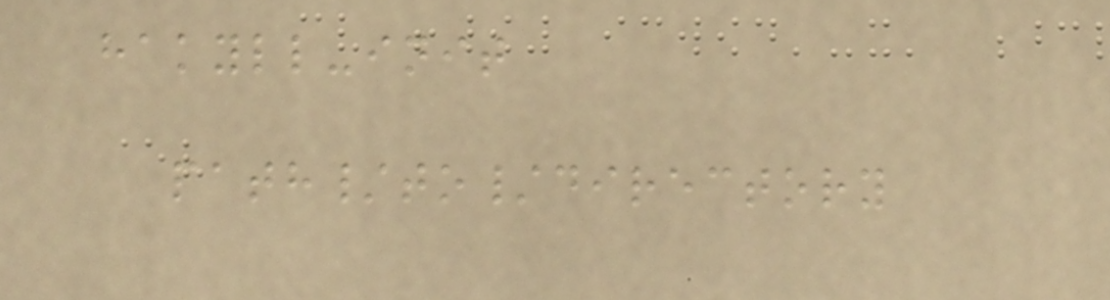hakyll-init
path/to/directory
